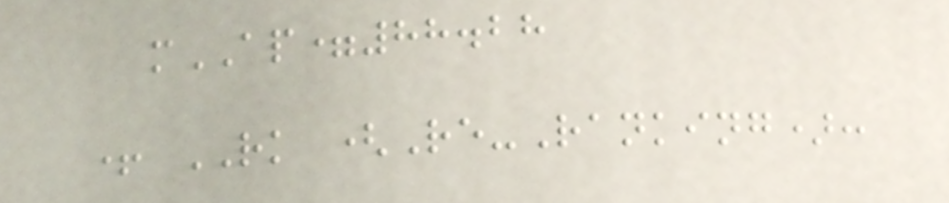mAP=88.28
+ RK (Re-Ranking):
